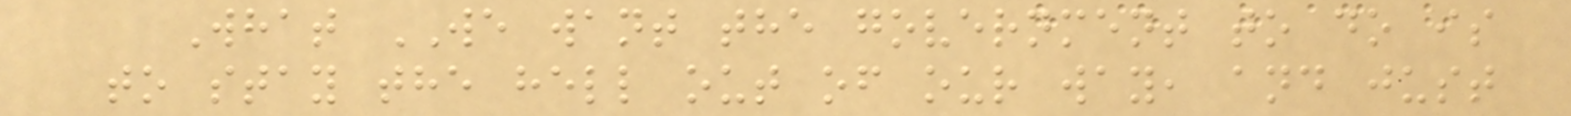What WE want the government to do is
to stay the hell out of our way, and just
